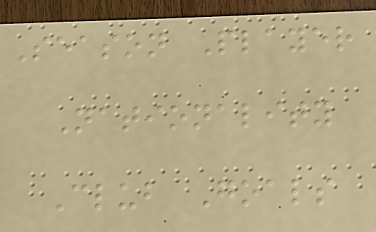Season Player
Nationality
Club Goals
